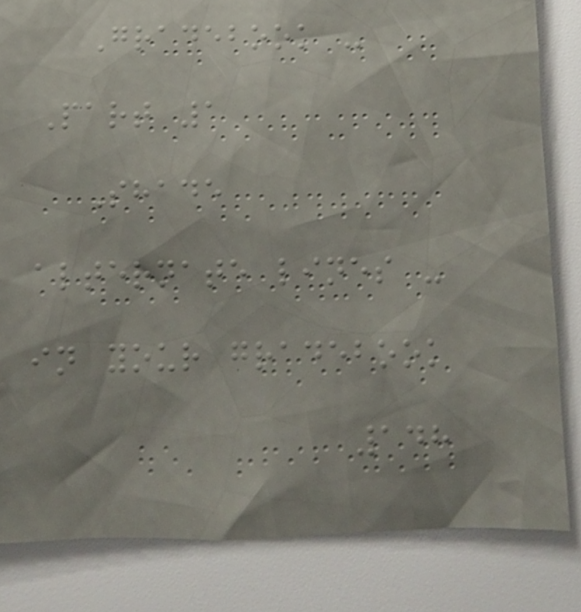Gradebook -
Part 1
Shade
alternate lines -
in your gradebook
148
